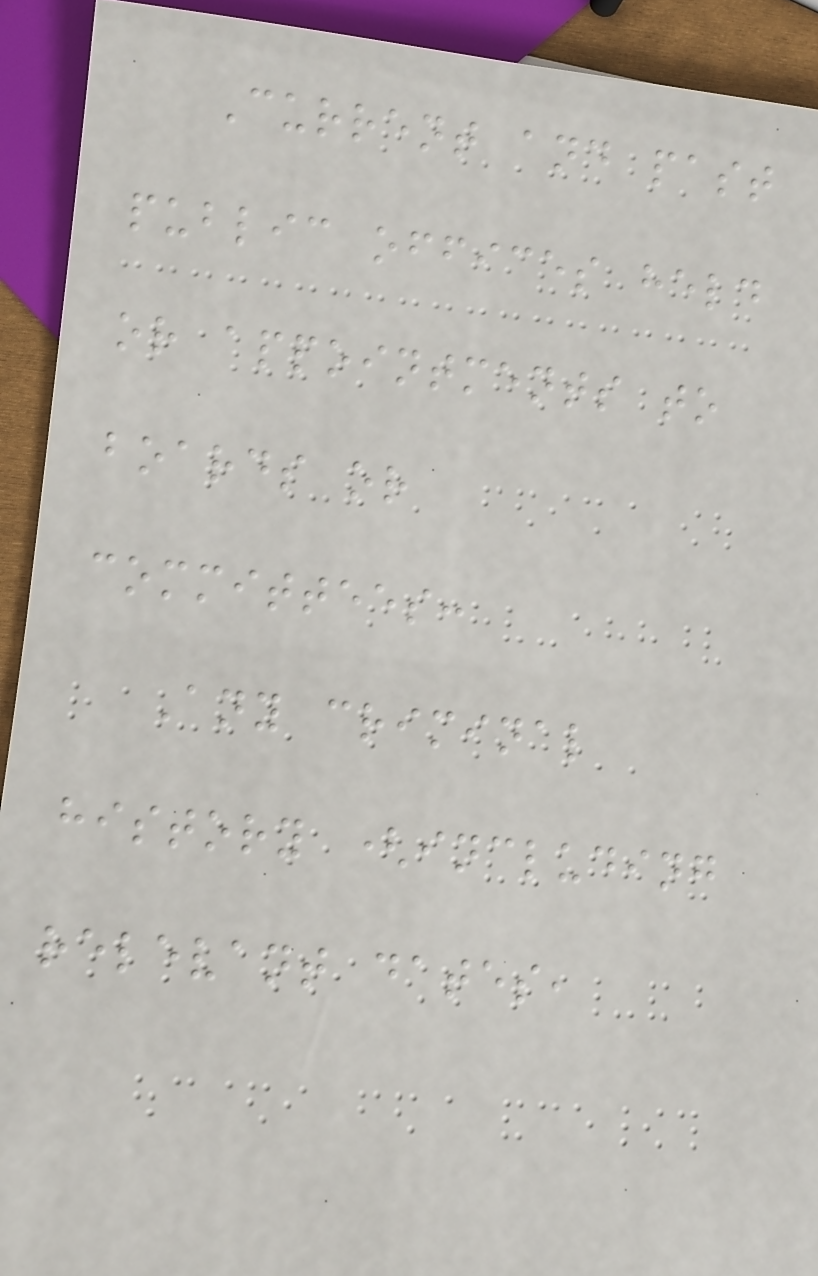Current and past
public offices held
or appointments to
boards or
committees:
Any criminal
history (including
relevant dates,
